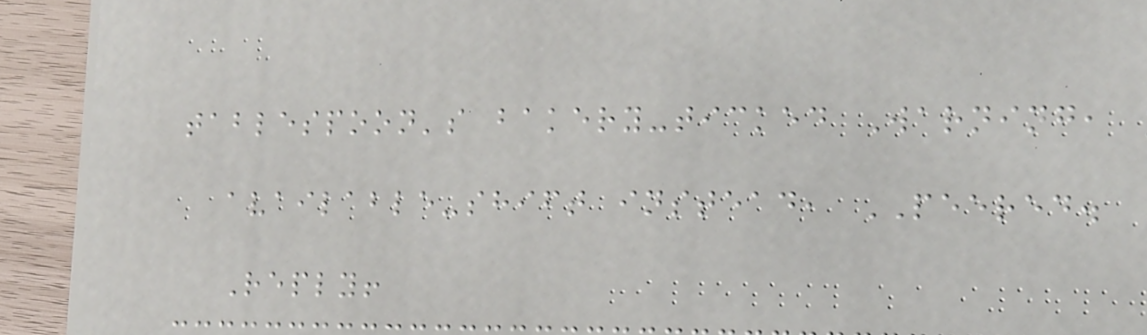tablespoon's bakery-ticked Warning,
available-shift instead, PEERED.
Reply!
